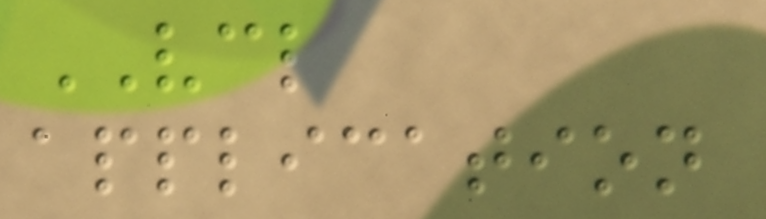VCL
application
